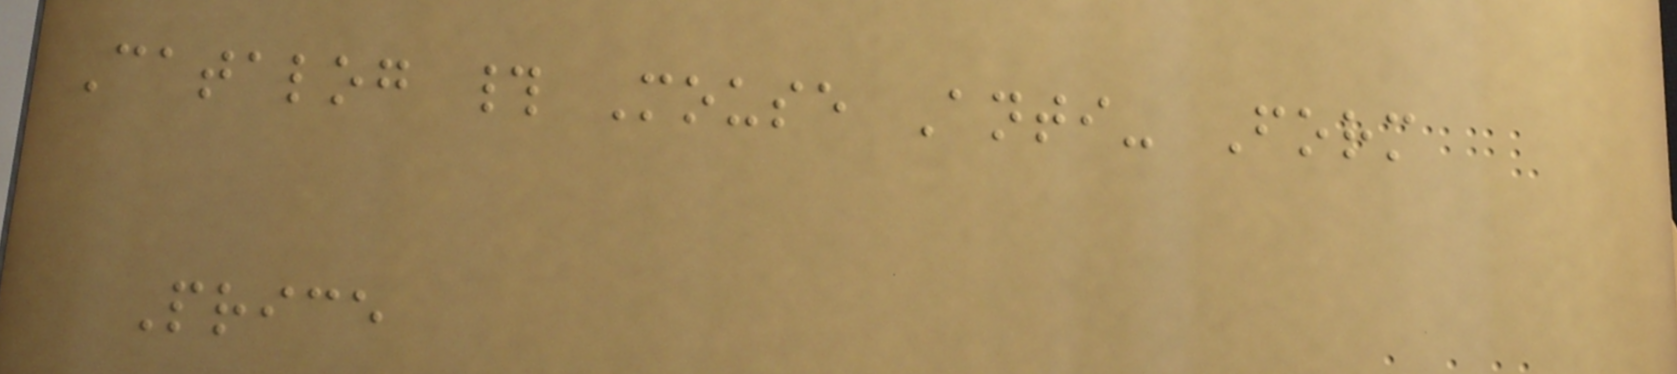Catalog # Mouse Anti- Form
Price
